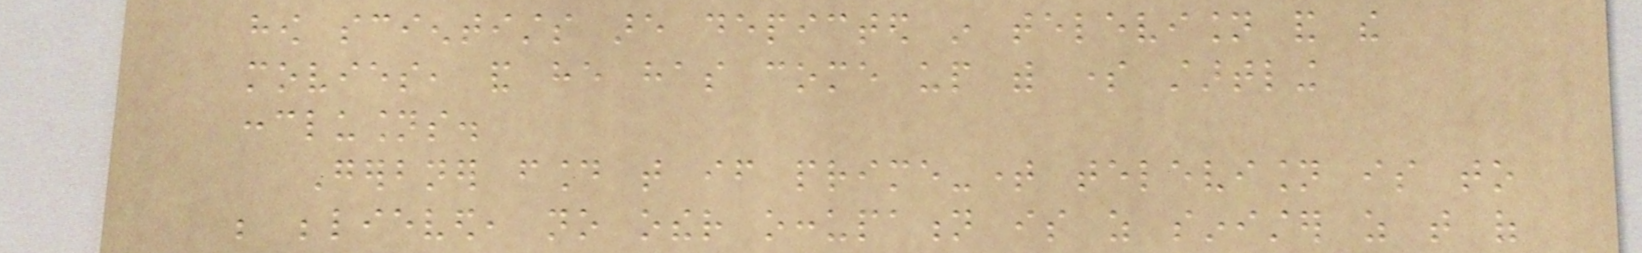how scientists are depicted in television and the
movies, and he has come up with some startling
conclusions.
Gerbner found that if prime-time television is to
be believed, no other occupation is as sinister as that of
